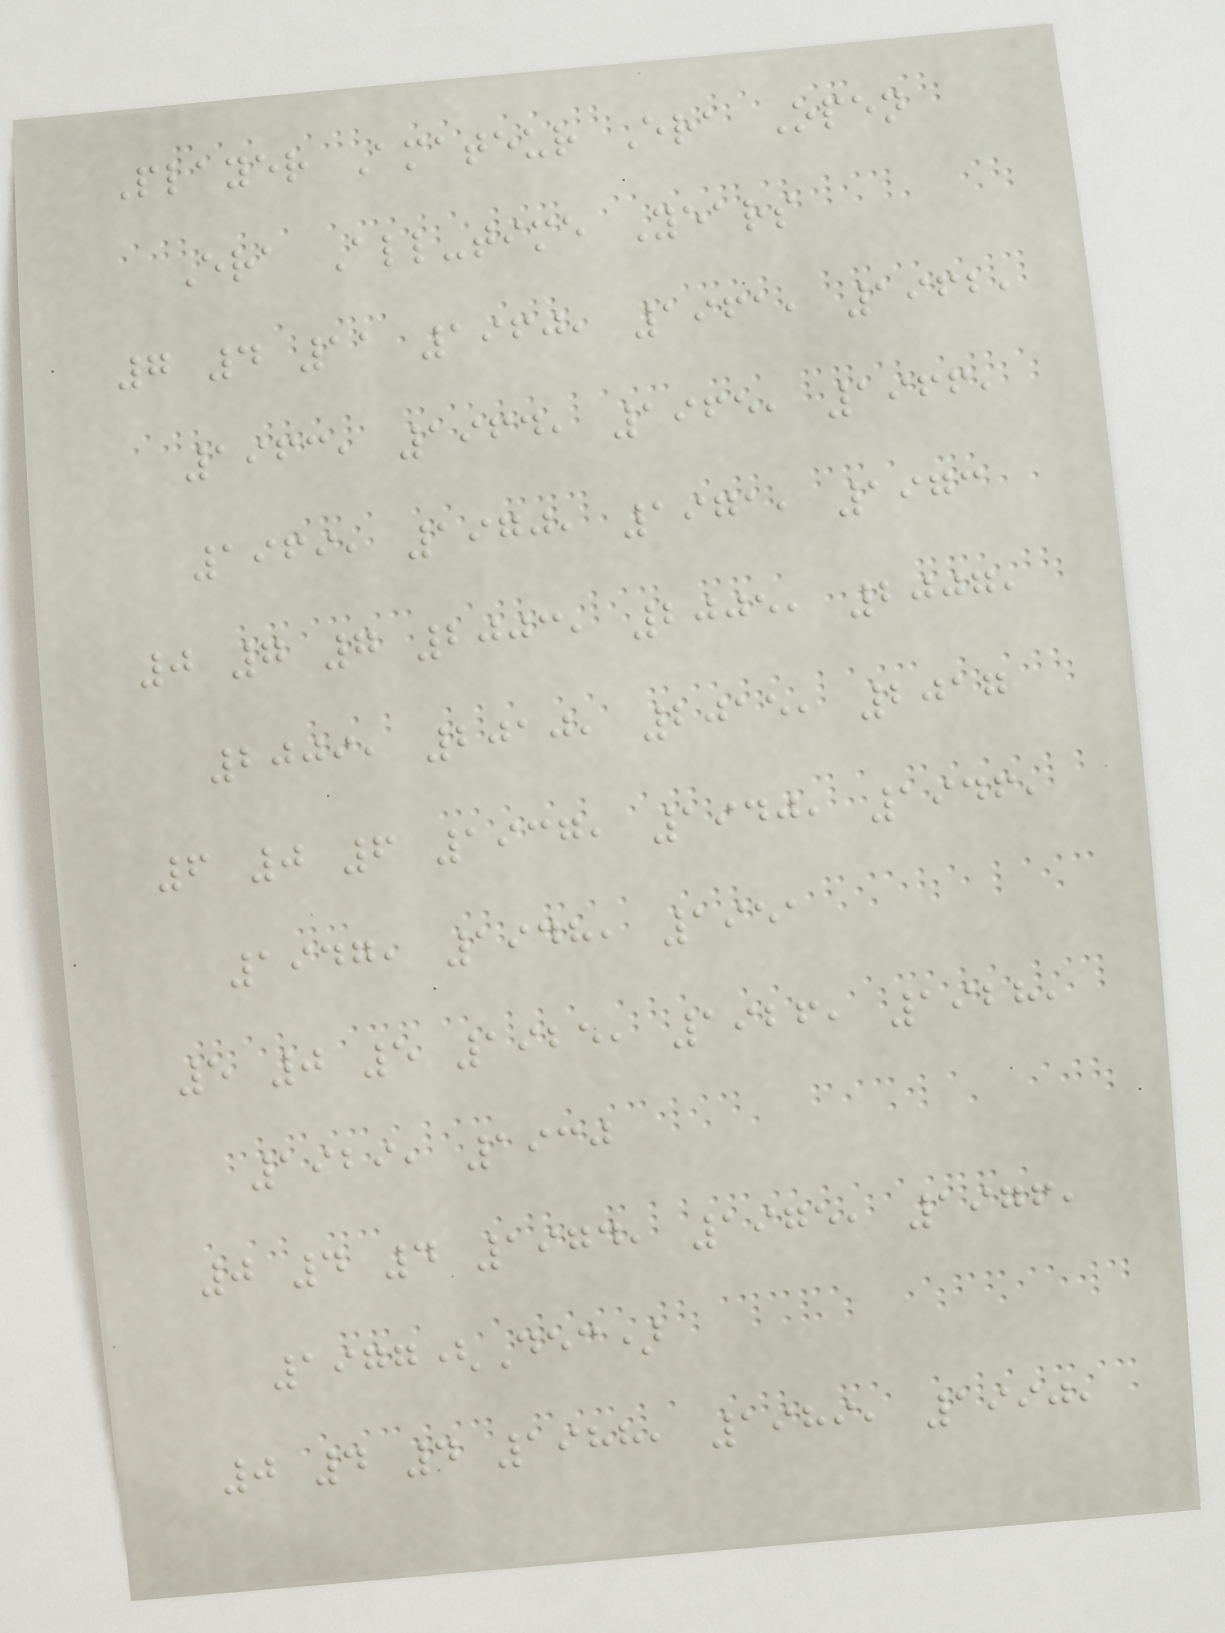Player Amateur Era Open
Era All-time Years
7 4 11 1960, 1961, 1962,
1963, 1964, 1965, 1966,
1969, 1970, 1971, 1973
0 7 7 2003, 2005, 2007,
2009, 2010, 2015, 2017
6 0 6 1937, 1940, 1946,
1947, 1948, 1951
5 0 5 1925, 1926, 1928,
1929, 1930
0 4 4 1974, 1975, 1976,
1977(Dec)
0 4 4 1988, 1989, 1990,
